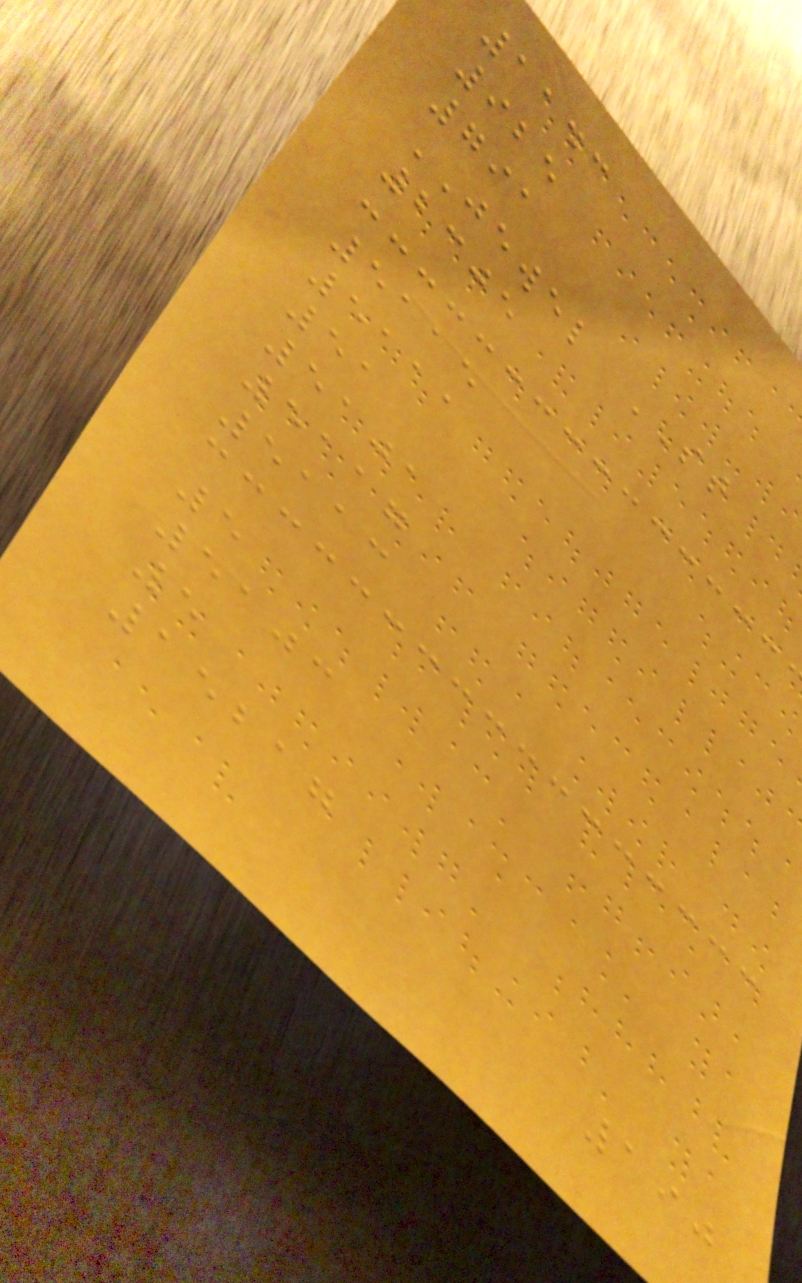1143
925
791
JEWEL ST
2305
5115
5111
51
5101
5117
5113
5
5103
5
15217
190
